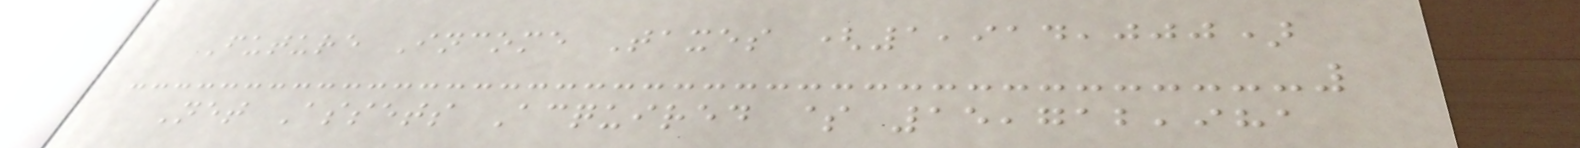Future Income Taxes (1,914,000)
Net Assets Acquired $ 15,712,981
